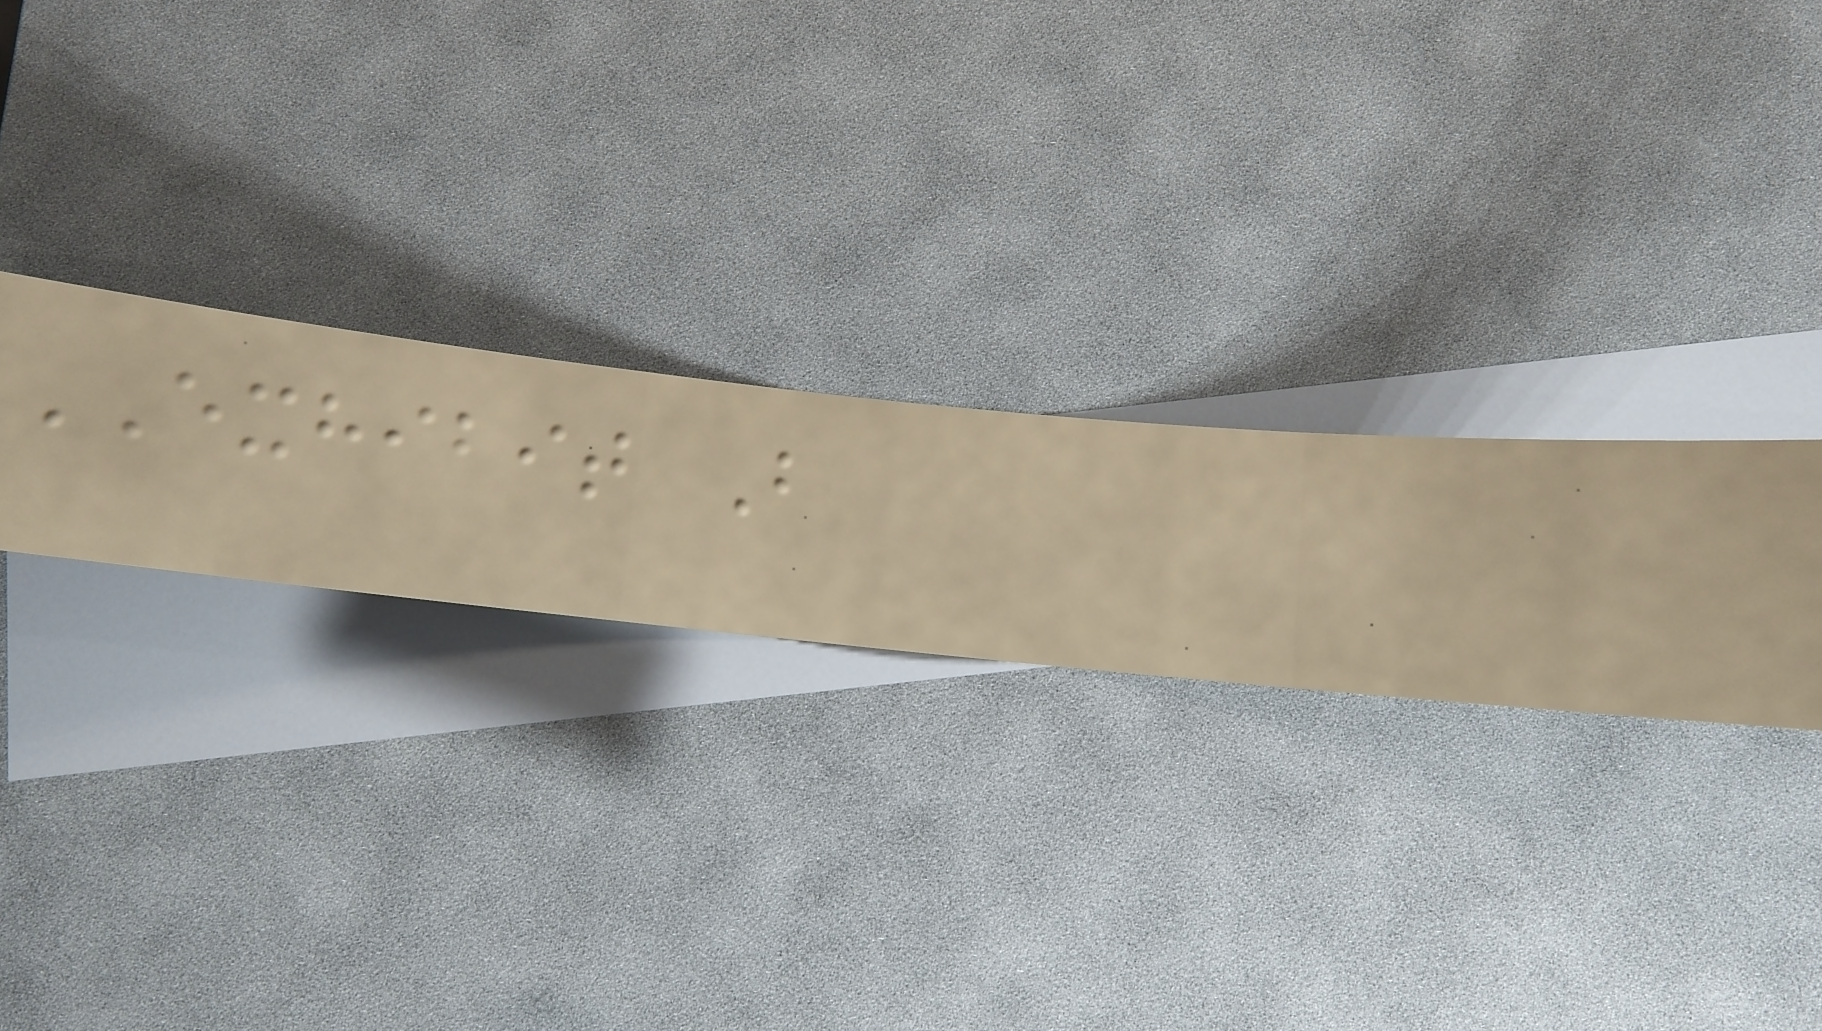EXHIBIT B
